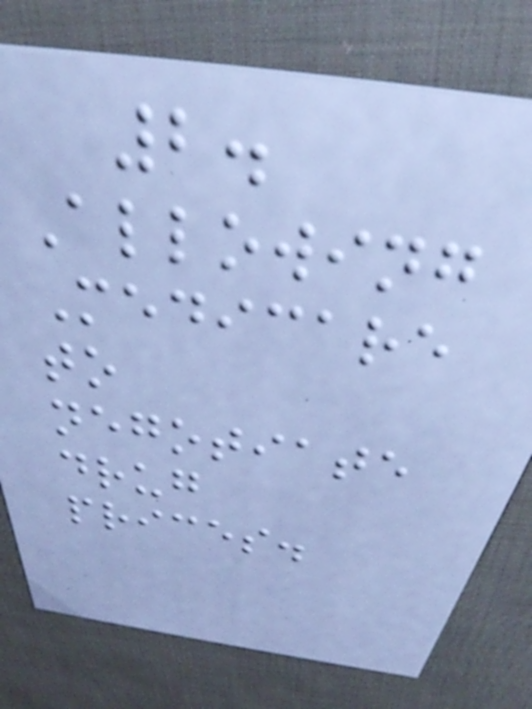2.
Allowing
Medicare
to
negotiate
drug
prices.
